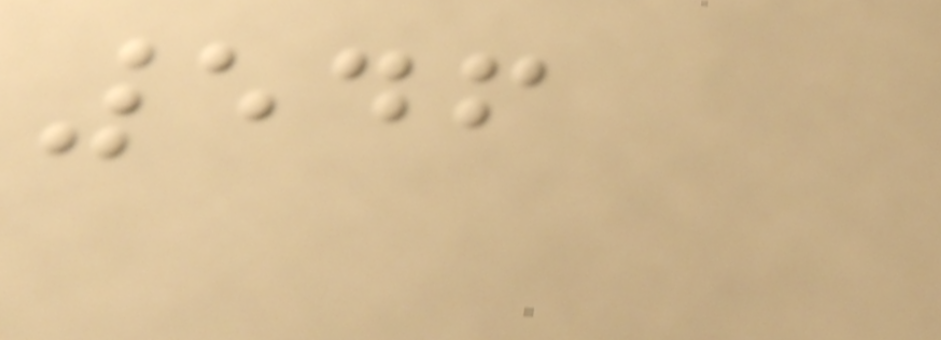546
